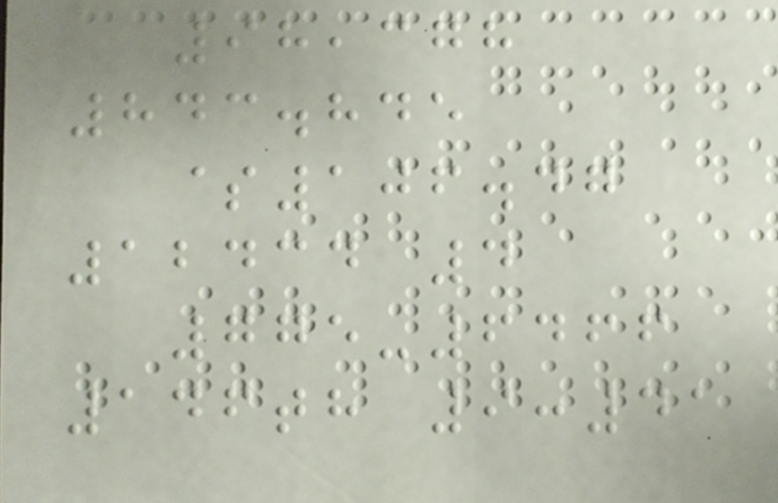98,378
843.845
$106.47
12434 4
775-6466
146th 9:41
